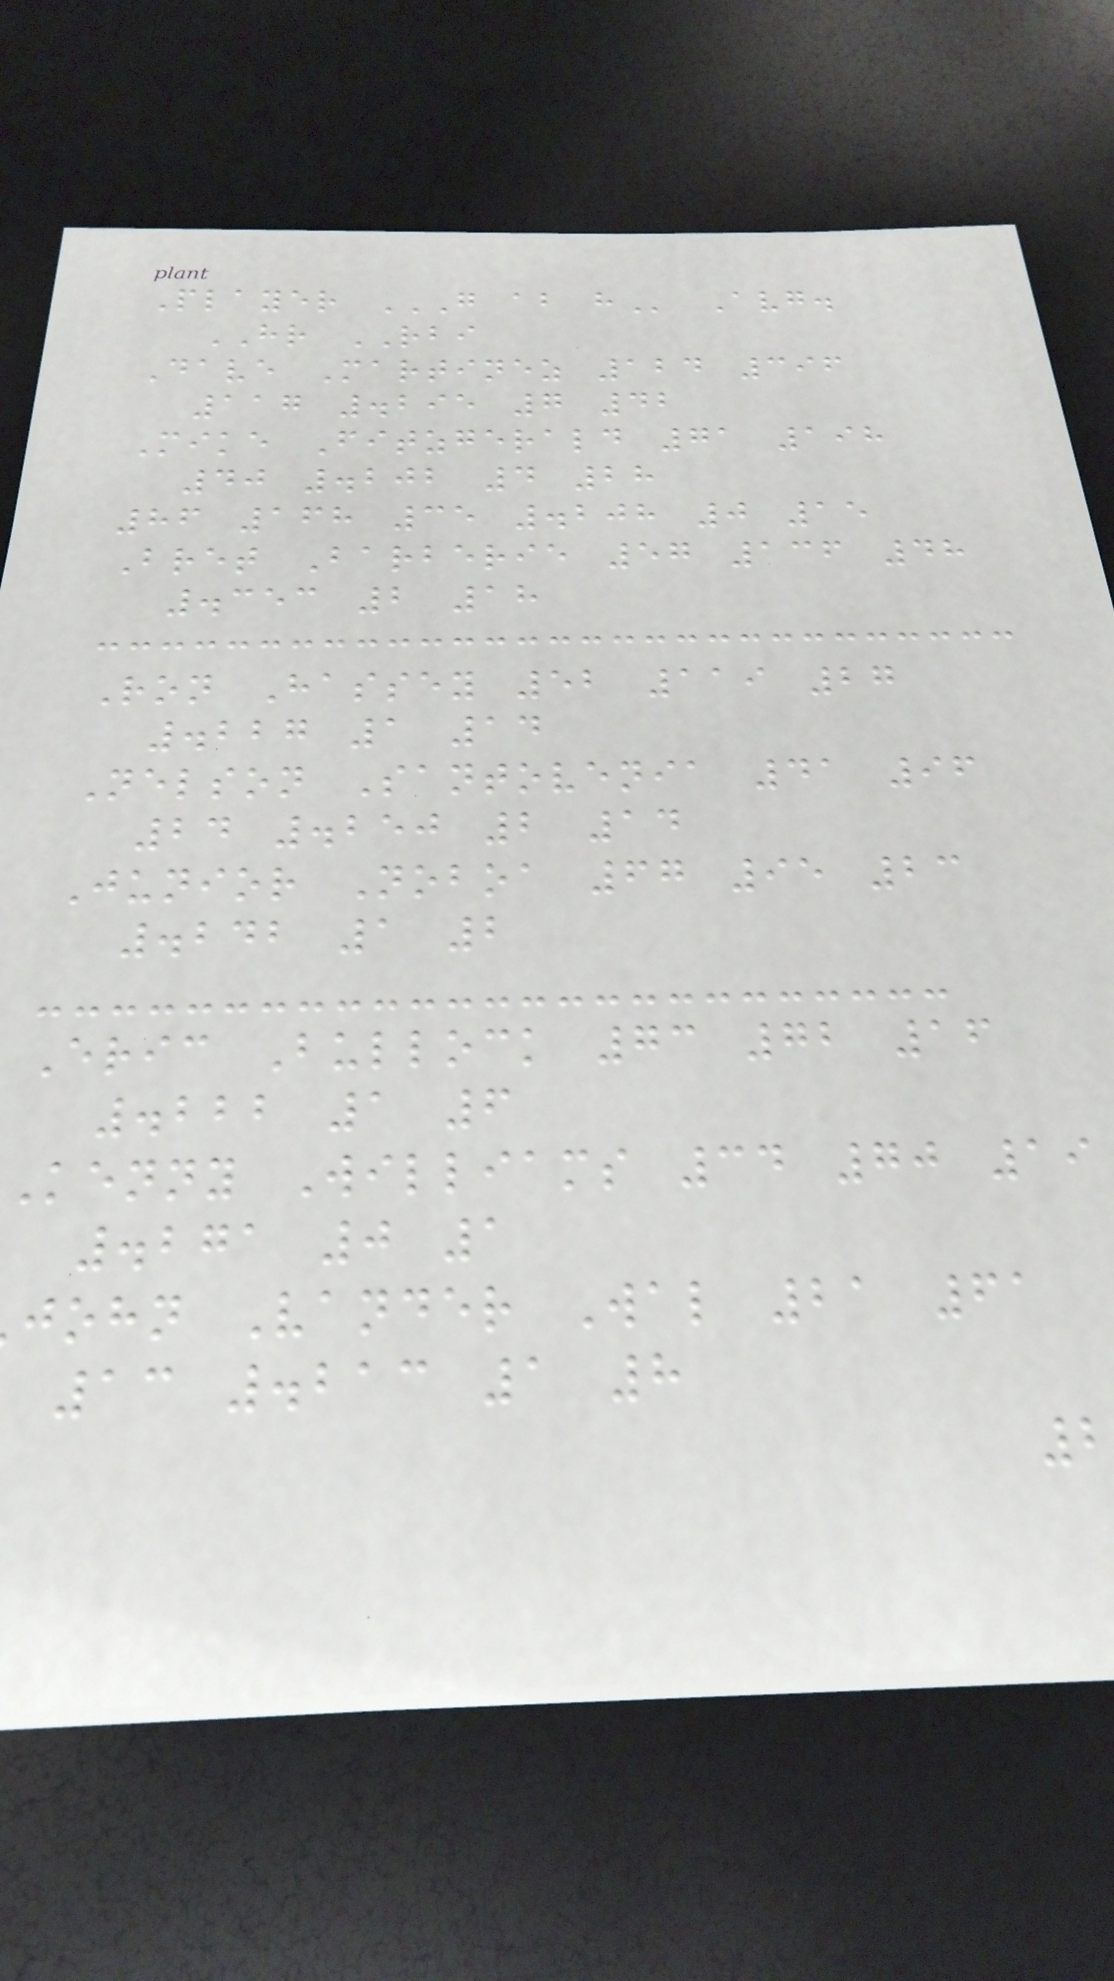Player G AB H Avg.
HR RBI
Dave Martinez 124 396
117 .295 7 42
Mike Fitzgerald 71 198
40 .202 4 28
86 168 35 .208 0 15
Bret Barberie 57 136 48
.353 2 18
Ron Hassey 52 119 27
.227 1 14
Nelson Santovenia 41 96
24 .250 2 14
Junior Noboa 67 95 23
.242 1 2
Eric Bullock 73 72 16
.222 1 6
Kenny Williams 34 70 19
.271 0 1
john Vander Wal 21 61
13 .213 1 8
